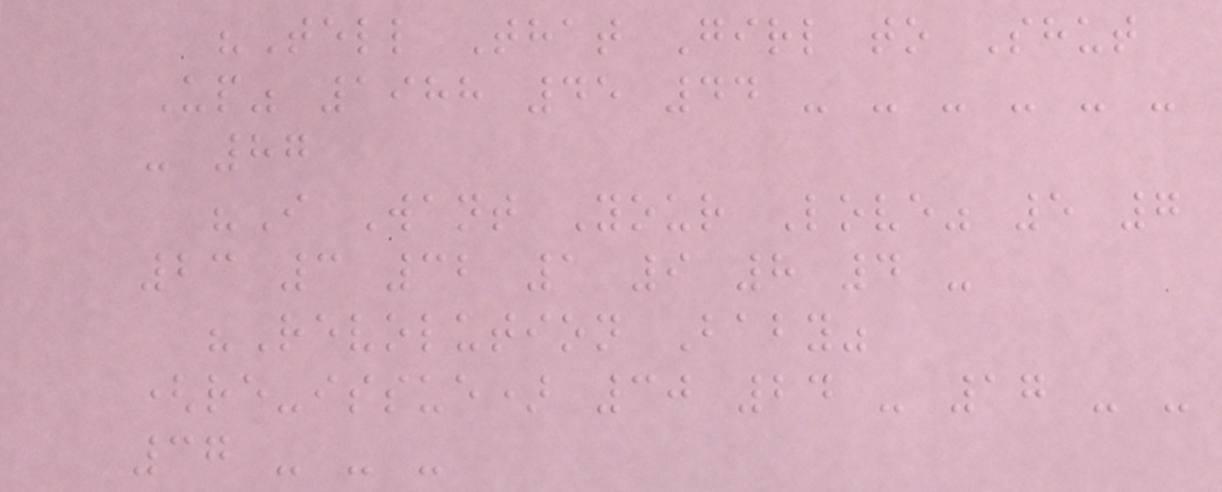"Tell That Girl to Shut
Up" 1988 45 44 - - - - - -
- 87
"I Want Your Love" 5 7
23 3 32 1 9 8 4 -
"Revolution Baby"
(re-issue) 30 24 - 17 - -
37 - - -
